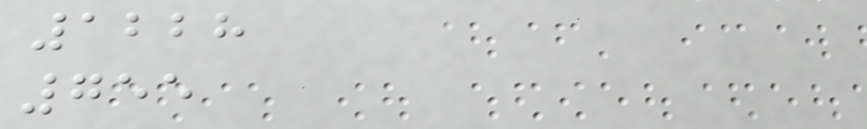1228
755
